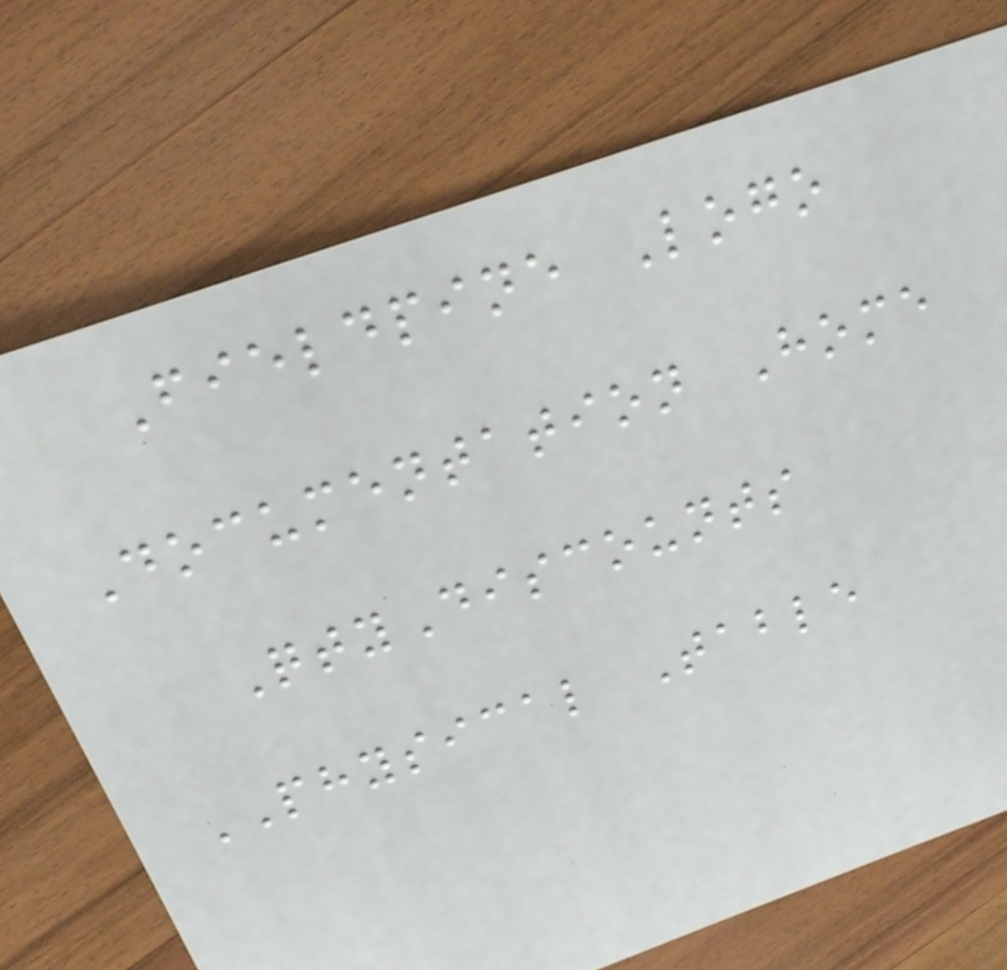Fieldpine Logo
Documentation Home
QtyDiscounts
PHYSICAL Table
